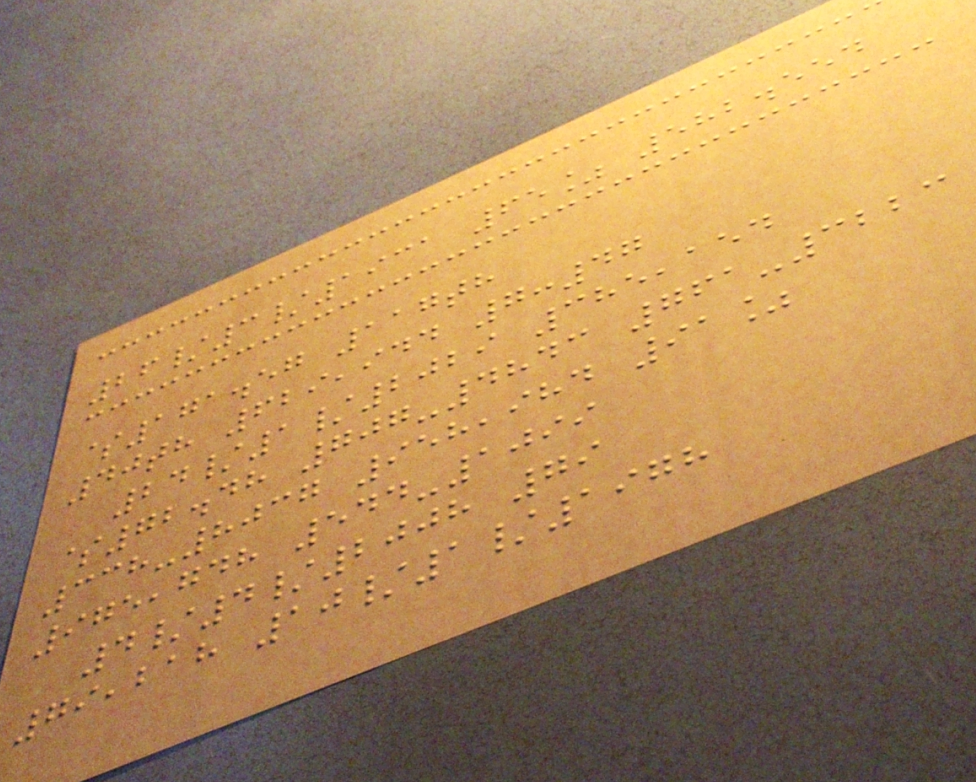26/3/1931 65% 582.554
$171.57 117th
40th 629,944 7:47
24/1/2029 385,154
$72.48 707-4843 761-3223
338-8037 958,984 91%
975,748 544-1099
4/4/2008 79
79,218 10/1/1978
